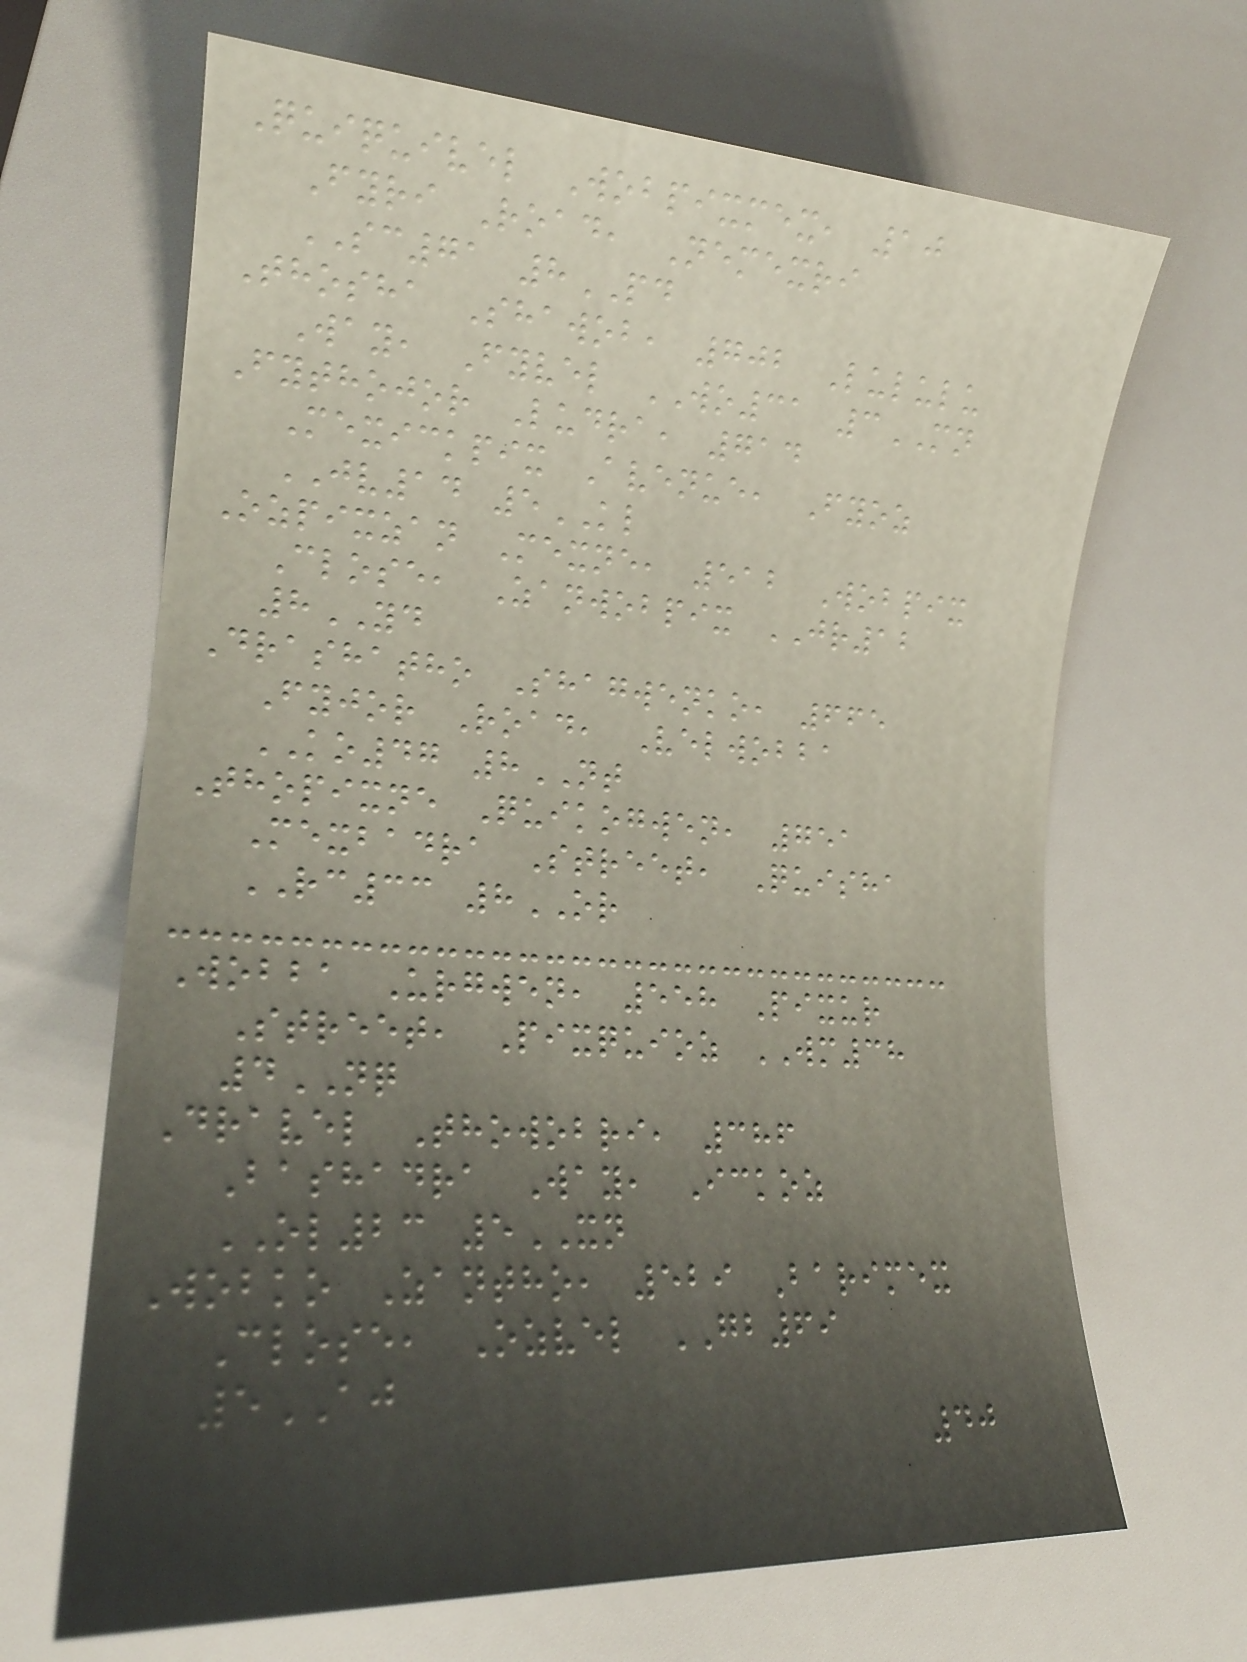Quiquivel Wobpixmex, 10
Fyri Road, Nemexri
SC71 8PD
Thosha Shawob, 702 Lululu
Way, Fyvel WO31 3MN
Fythojor Ludra, 714
Mexickpix Avenue, Fyoz
JV14 5KL
Ozpixzan Mexne, 512 Wobpix
Close, Zanwobpix JR12
8YD
Drashatho Shagwenko, 665
Fyjor Road, Velwobba
KO47 8NT
Thopixne Quikogwen, 751
Mexbadra Street, Quisha
RC33 8OR
Wobba Urgwen, 558 Pixur
Street, Pixquioz WM38
4NQ
Dravel Thowobri, 386
Bashadra Way, Ickoz
OL23 5XN
Wobko Zantho, 529 Barimex
Close, Ozvel GB69
5AJ
40
